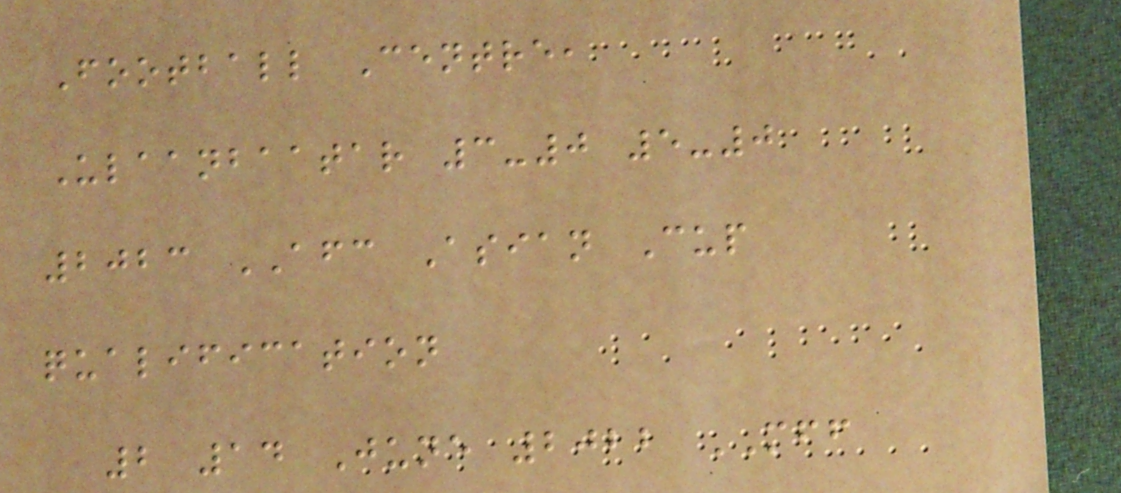Football Centre,
Ulaanbaatar 3-0 5-0
2023 AFC Asian Cup
qualification
2 14 June 2022 MFF
